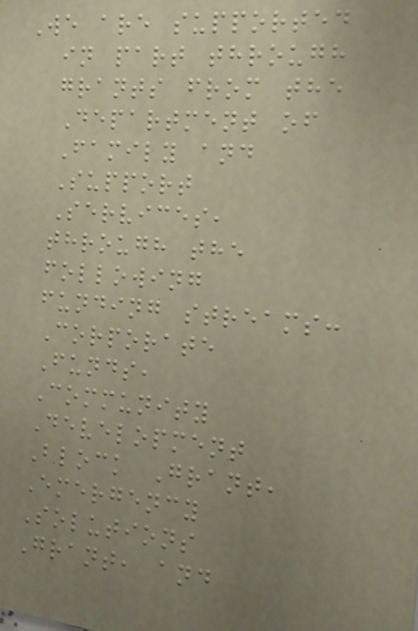We are supported
in part through
grants from the
Department of
Family and
Support
Services,
through the
following
funding streams:
Corporate
Funds,
Community
Development
Block Grant,
Emergency
Solutions
Grant, and
